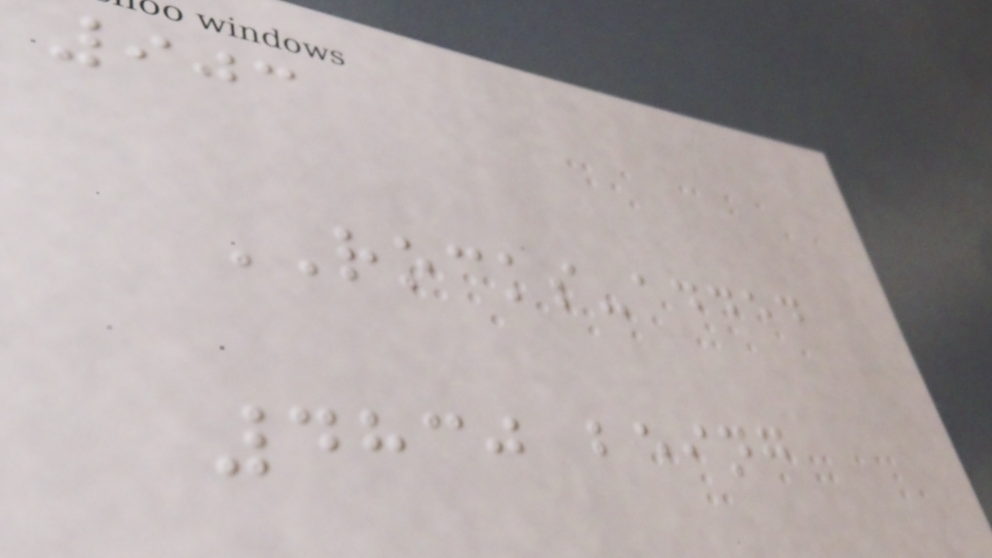903
ROCKS-added
4830 being
